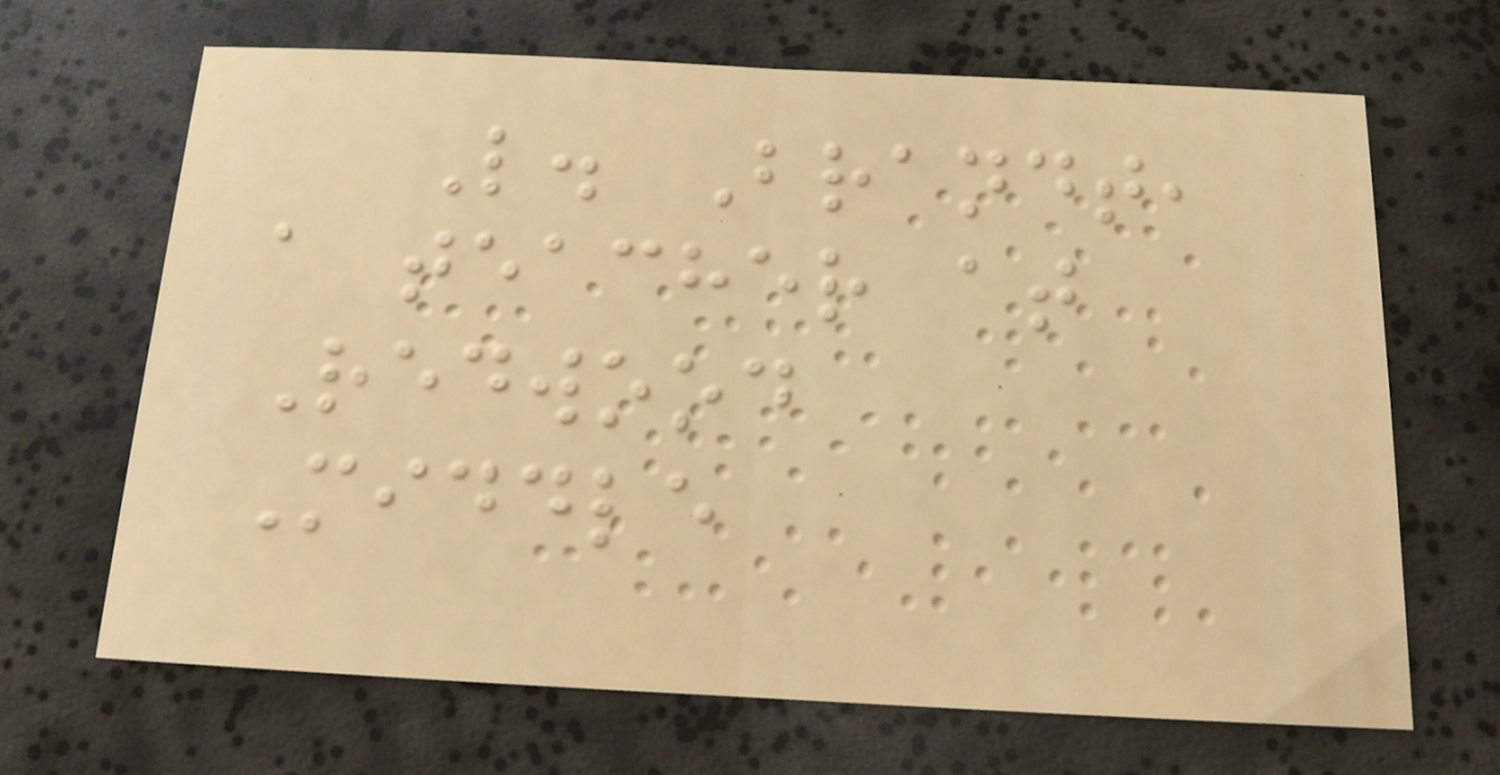L. Brandt,
a teacher at
Redwood
Middle
